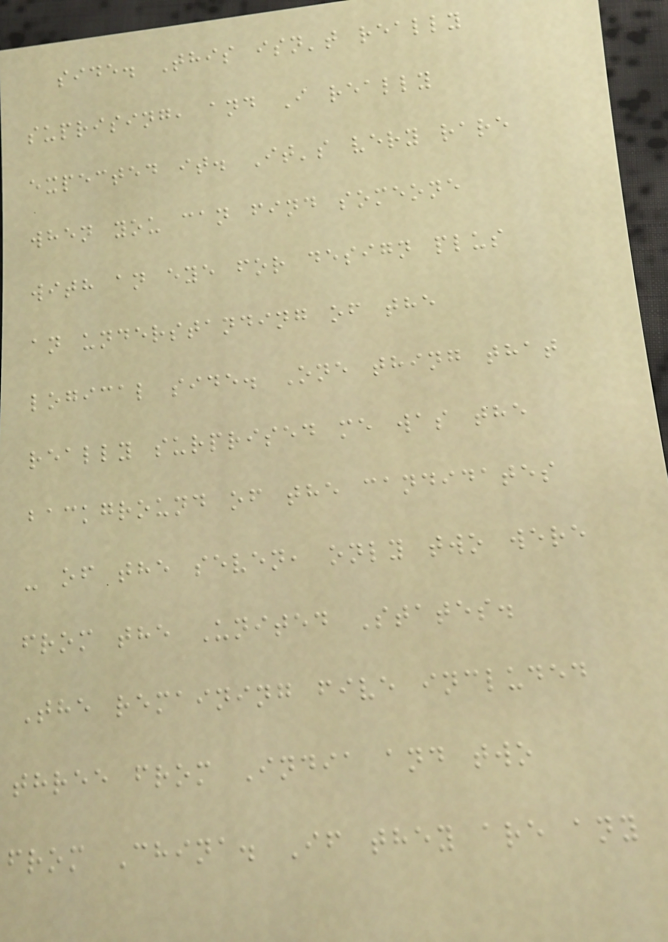side. This isn't really
suprising, and I really
expected it. It's very rare
when you can find someone
with an eye for design plus
an understanding of the
logical side. One thing that
really surprised me was the
background of the candidates
- of the seven, only two were
from the United States.
The remaining five included
three from India and two
from China. If they are any
